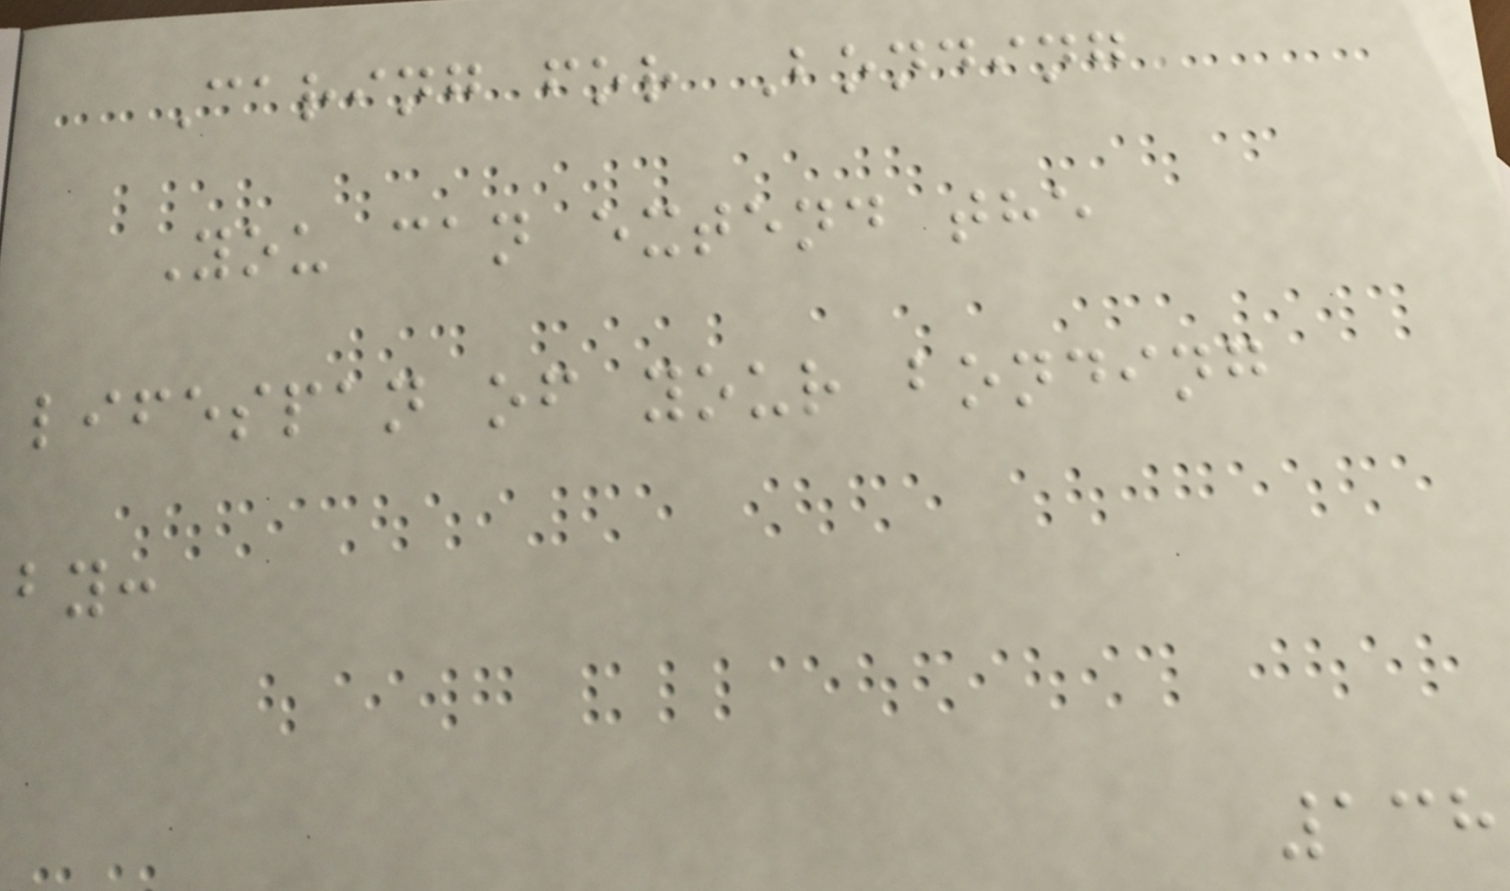Caring for Bonding
You can extend the
lifespan of your bonding
by:
138
